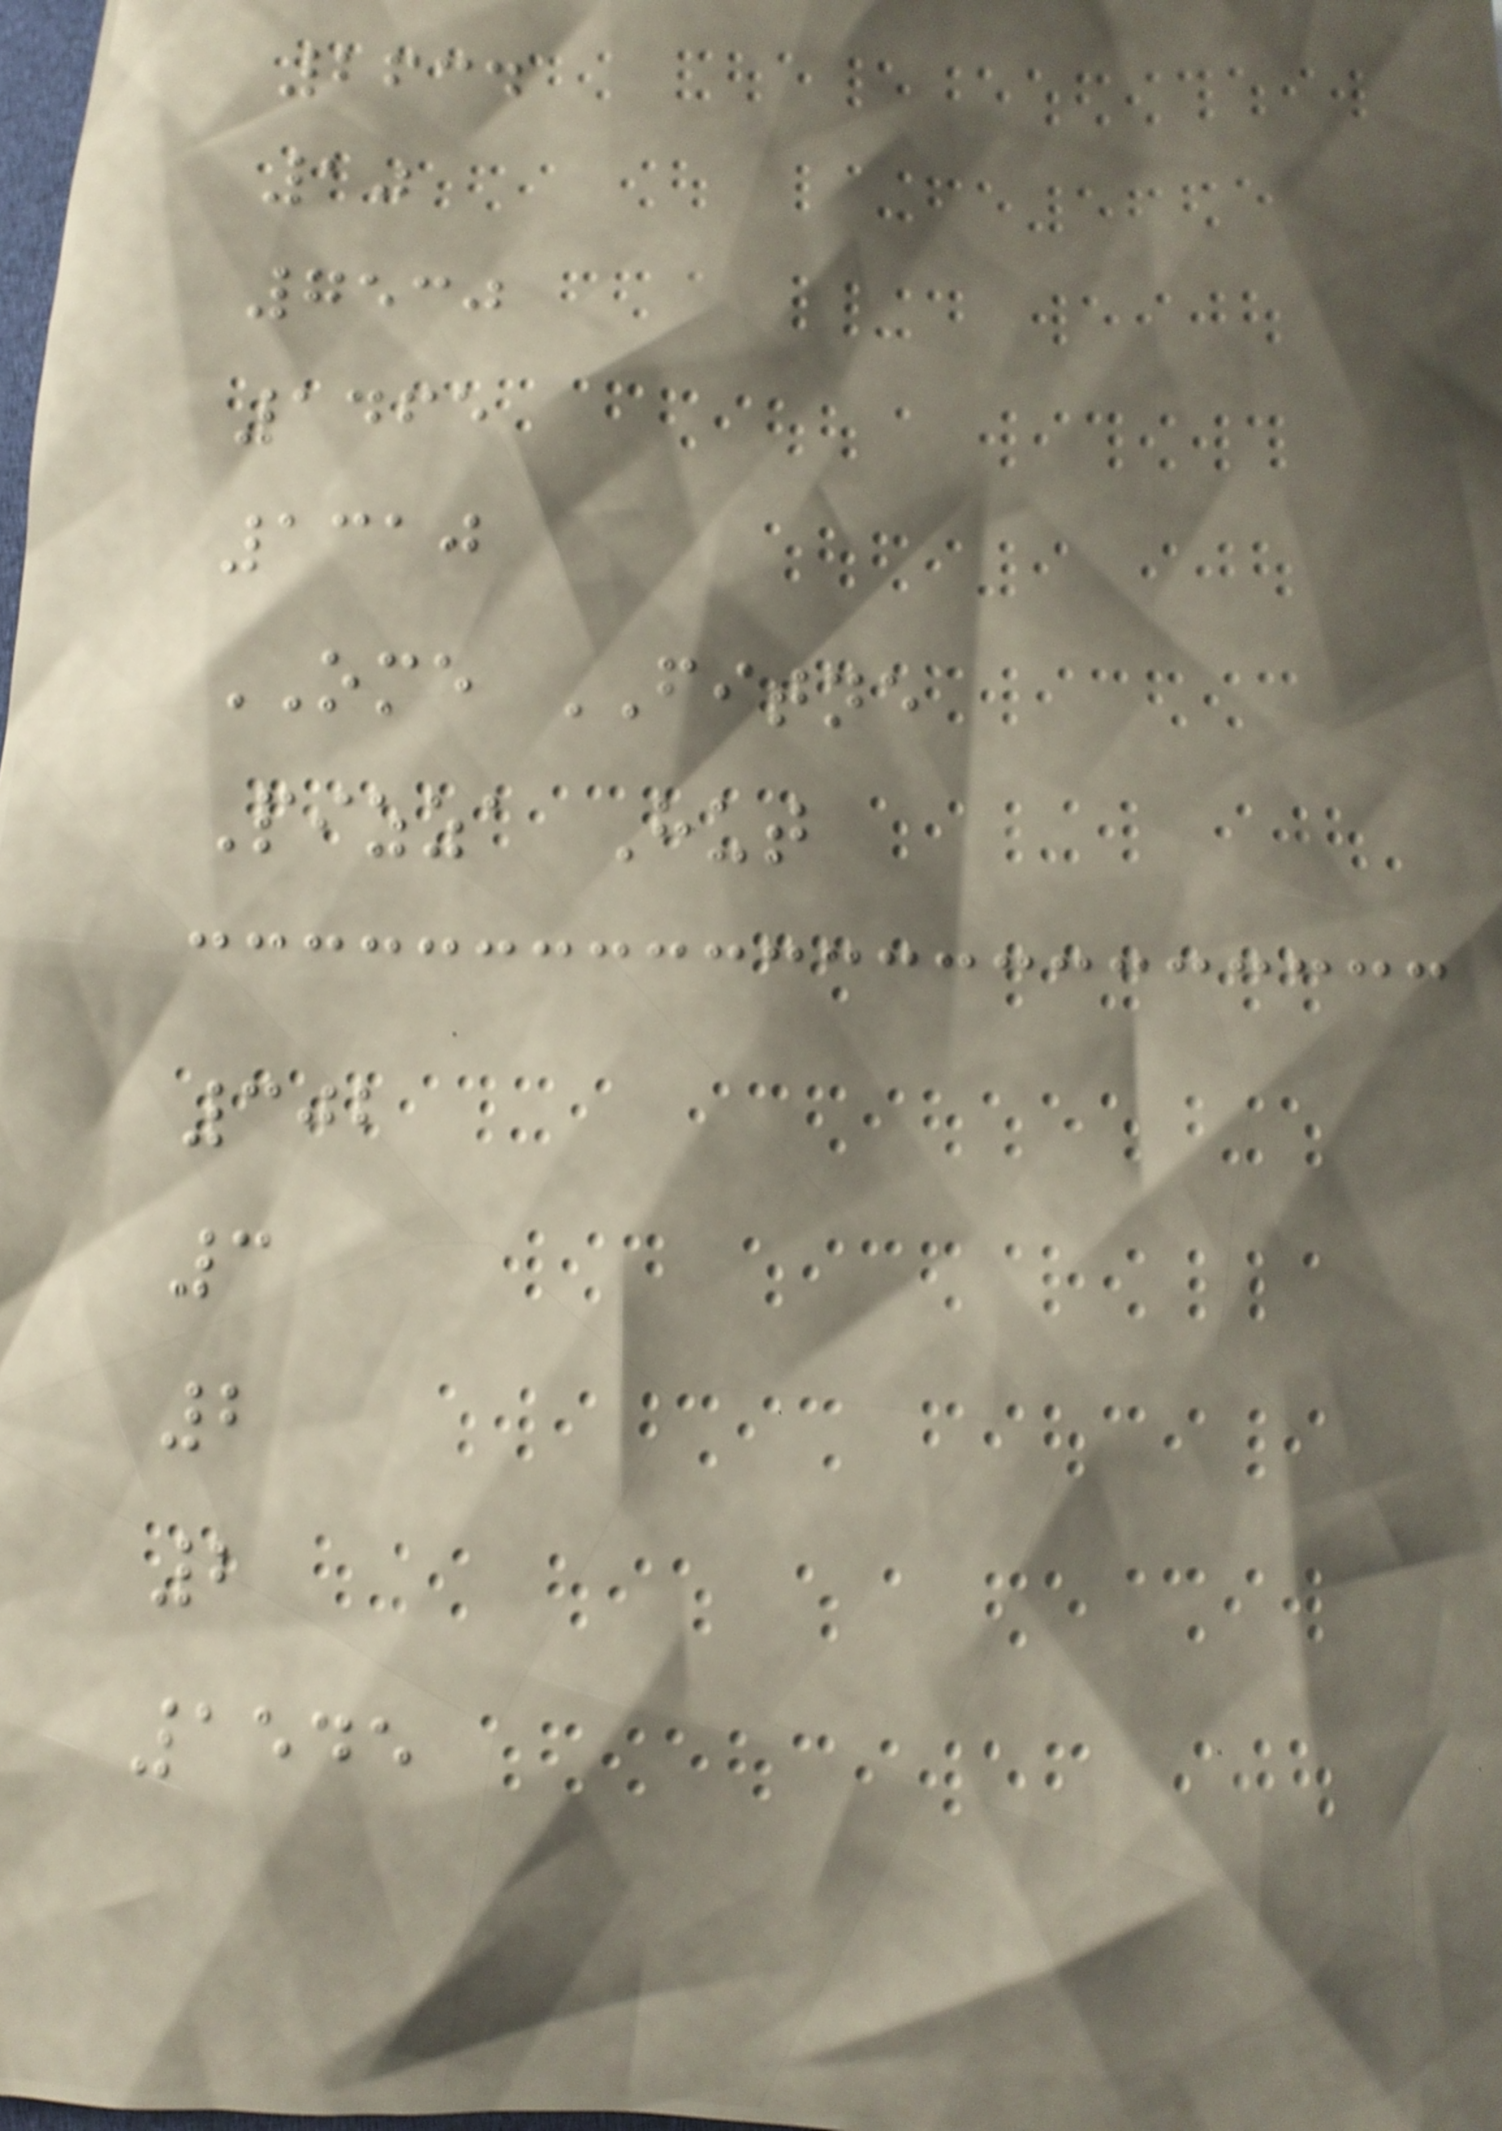2634
10
7530
1465
1310
OME FITNE
Pizza Hut
302
3
2
2
1545
